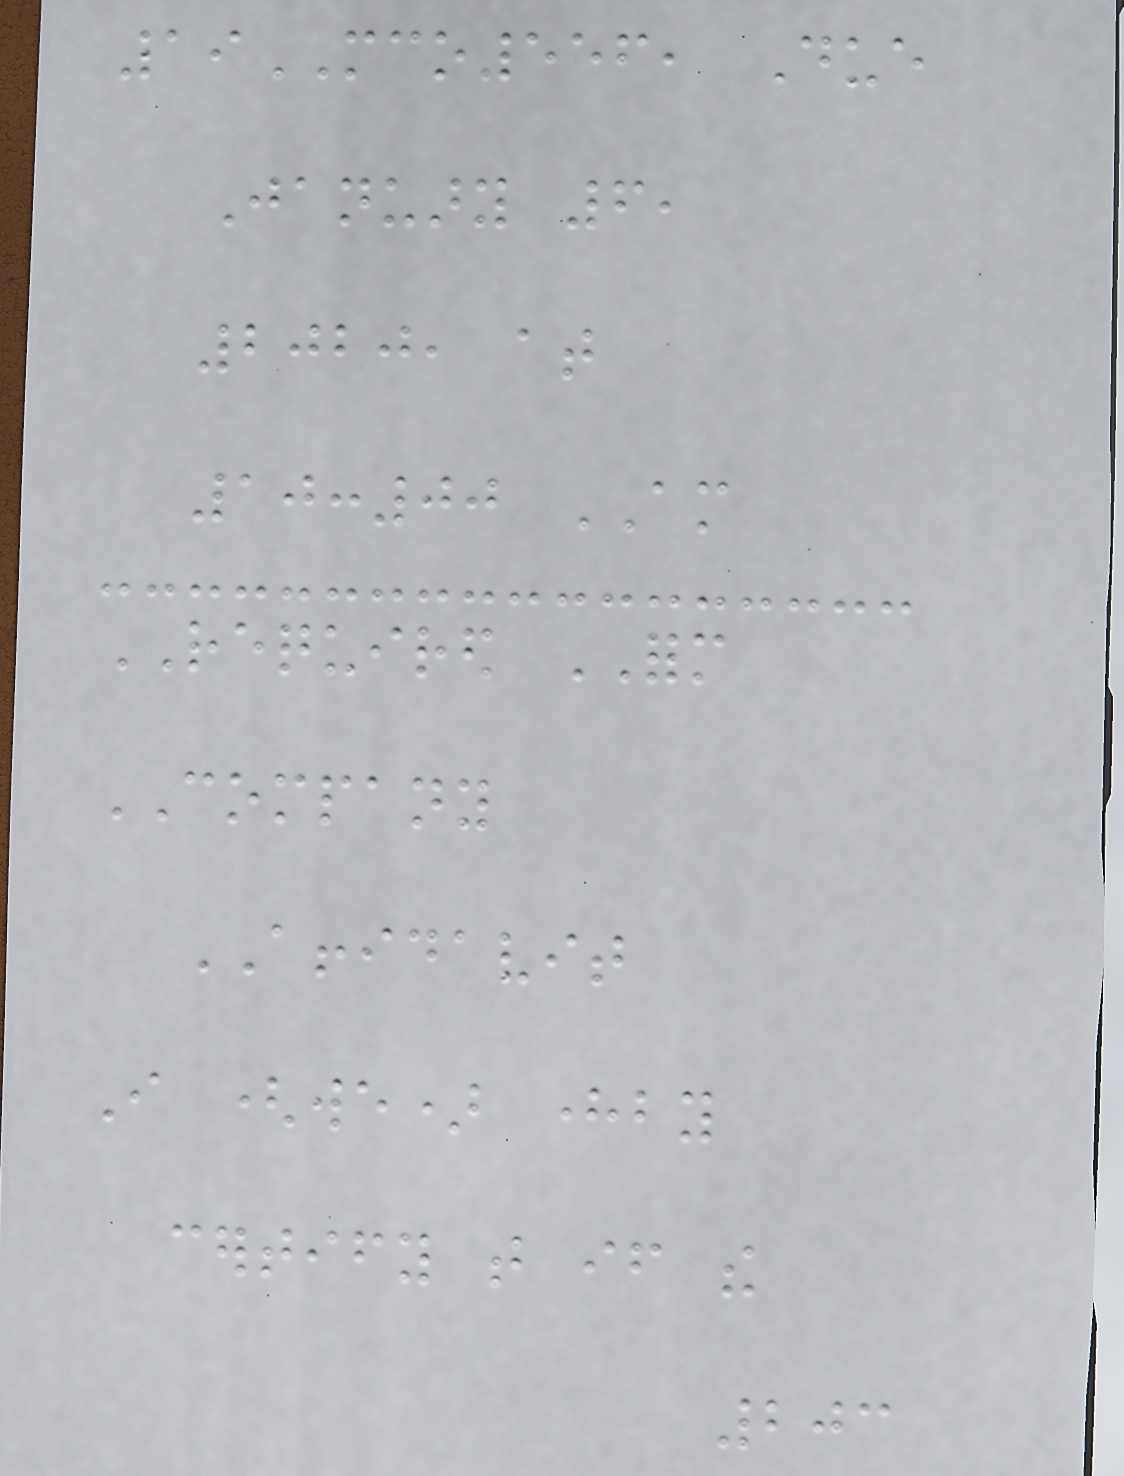19MCO556, Due
January 6,
2020, at
10:00 AM
REQUIRED FORM
COMPANY
AFFIDAVIT
I (we) hereby
certify that if the
203
